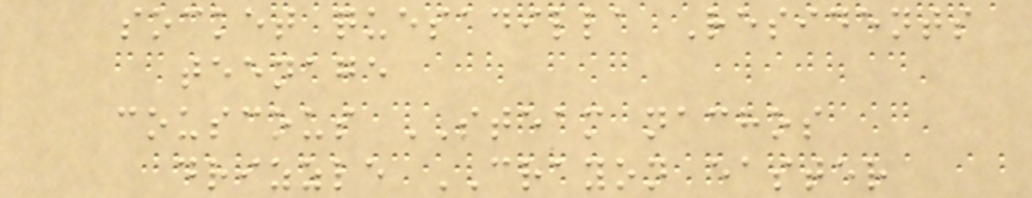socket quesadilla Residents
teenage
couscous STEAM nachos
drizzle CRAYON easter
